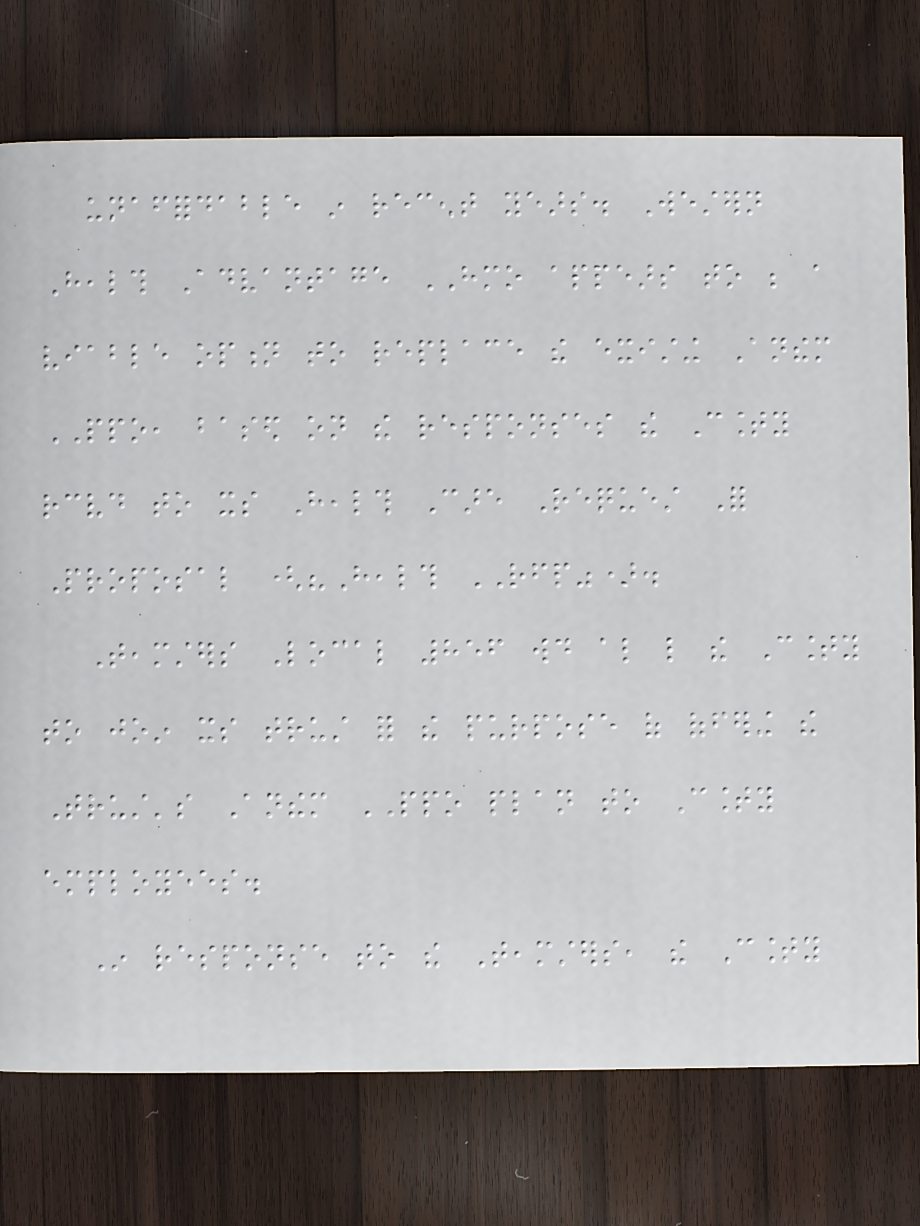unaffordable in recent years. Western
Health Advantage HMO appears to be a
viable option to replace the existing Anthem
PPO, based on the responses the County
received to its Health Care Request For
Proposal ("Health RFP").
Teamsters Local 856 would also like the County
to join its trust for the purpose of offering the
Trust's Anthem PPO plan to County
employees.
In response to the Teamsters, the County
